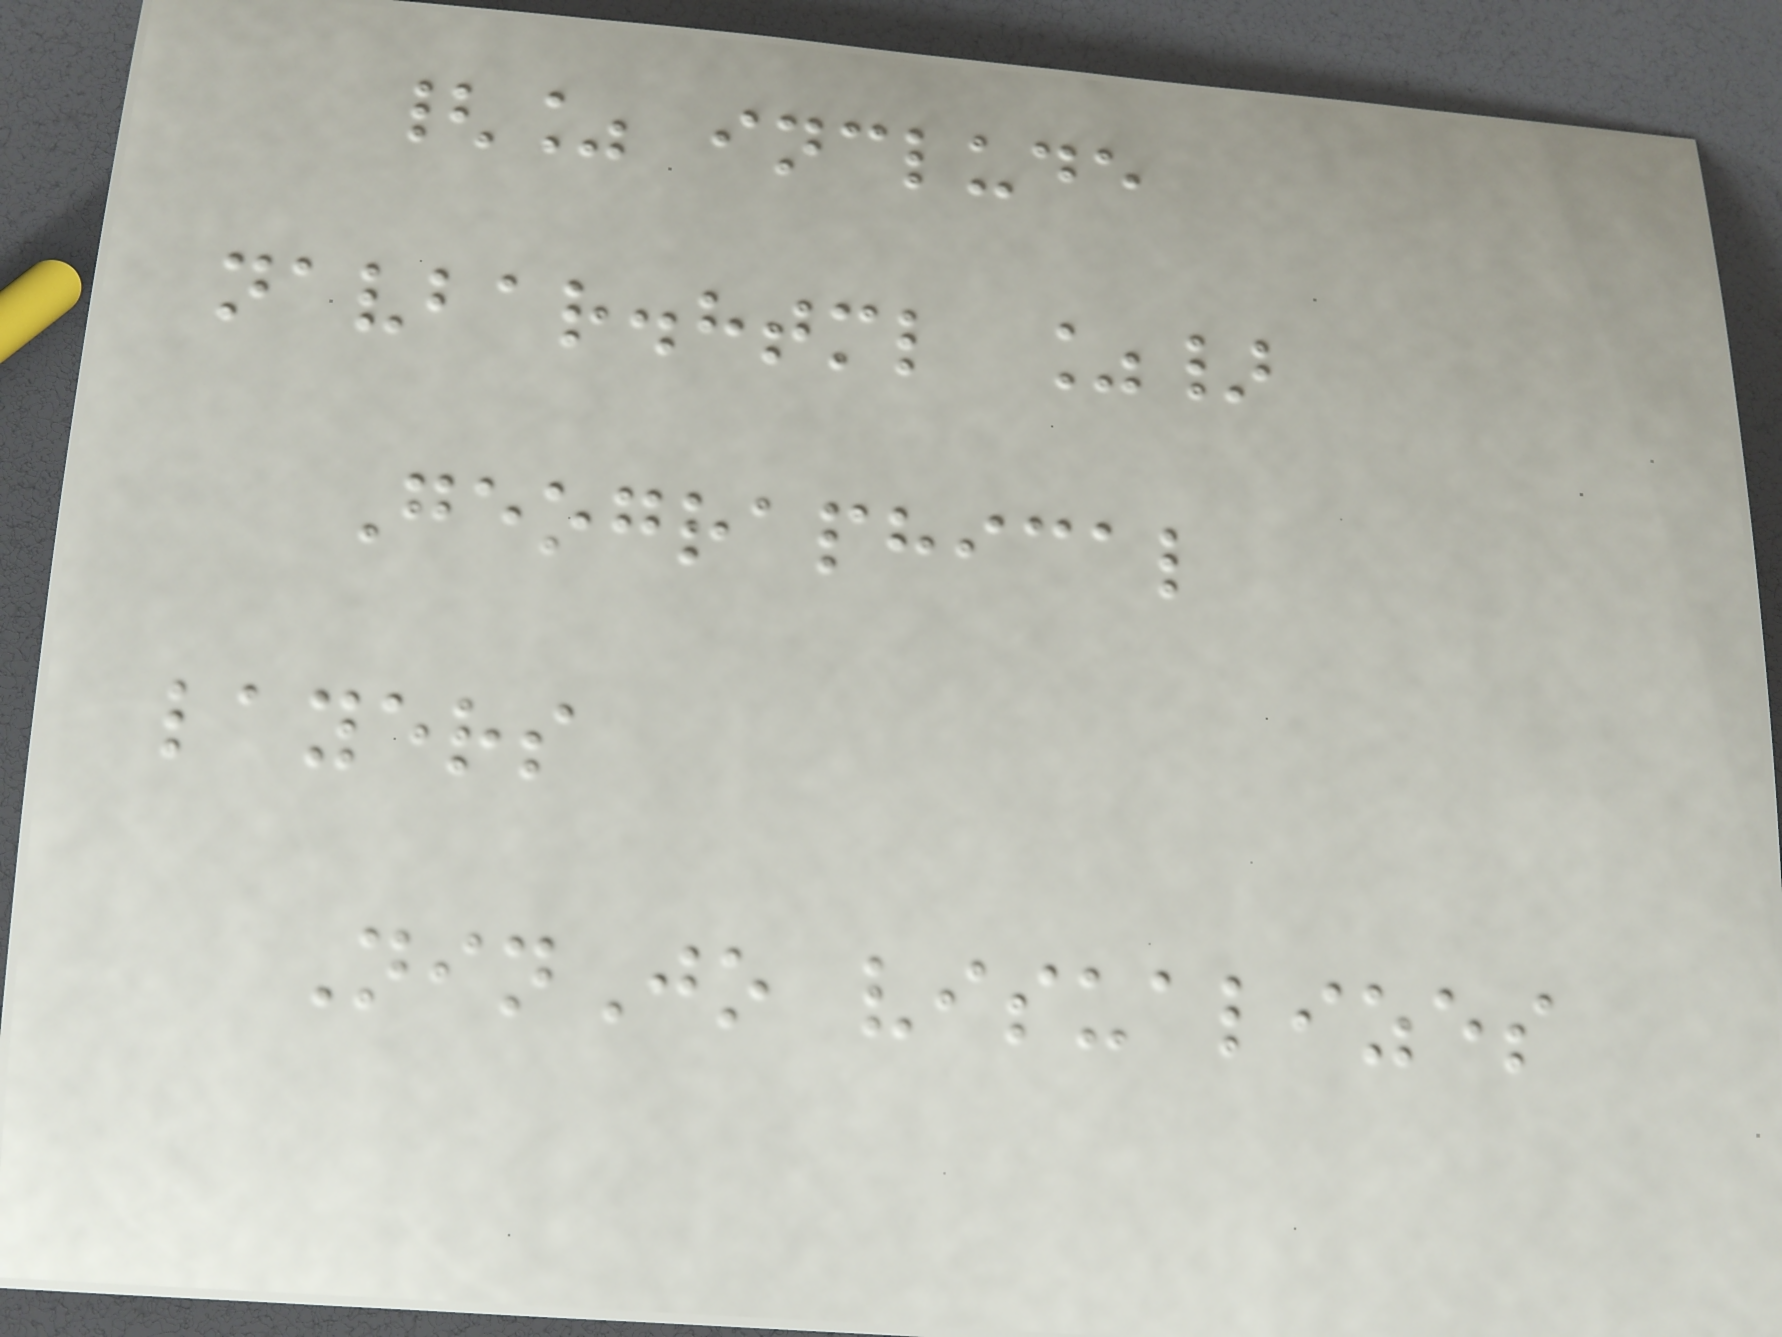{% include
navbar.html %}
Geographical
layers
NinJo visualizes
